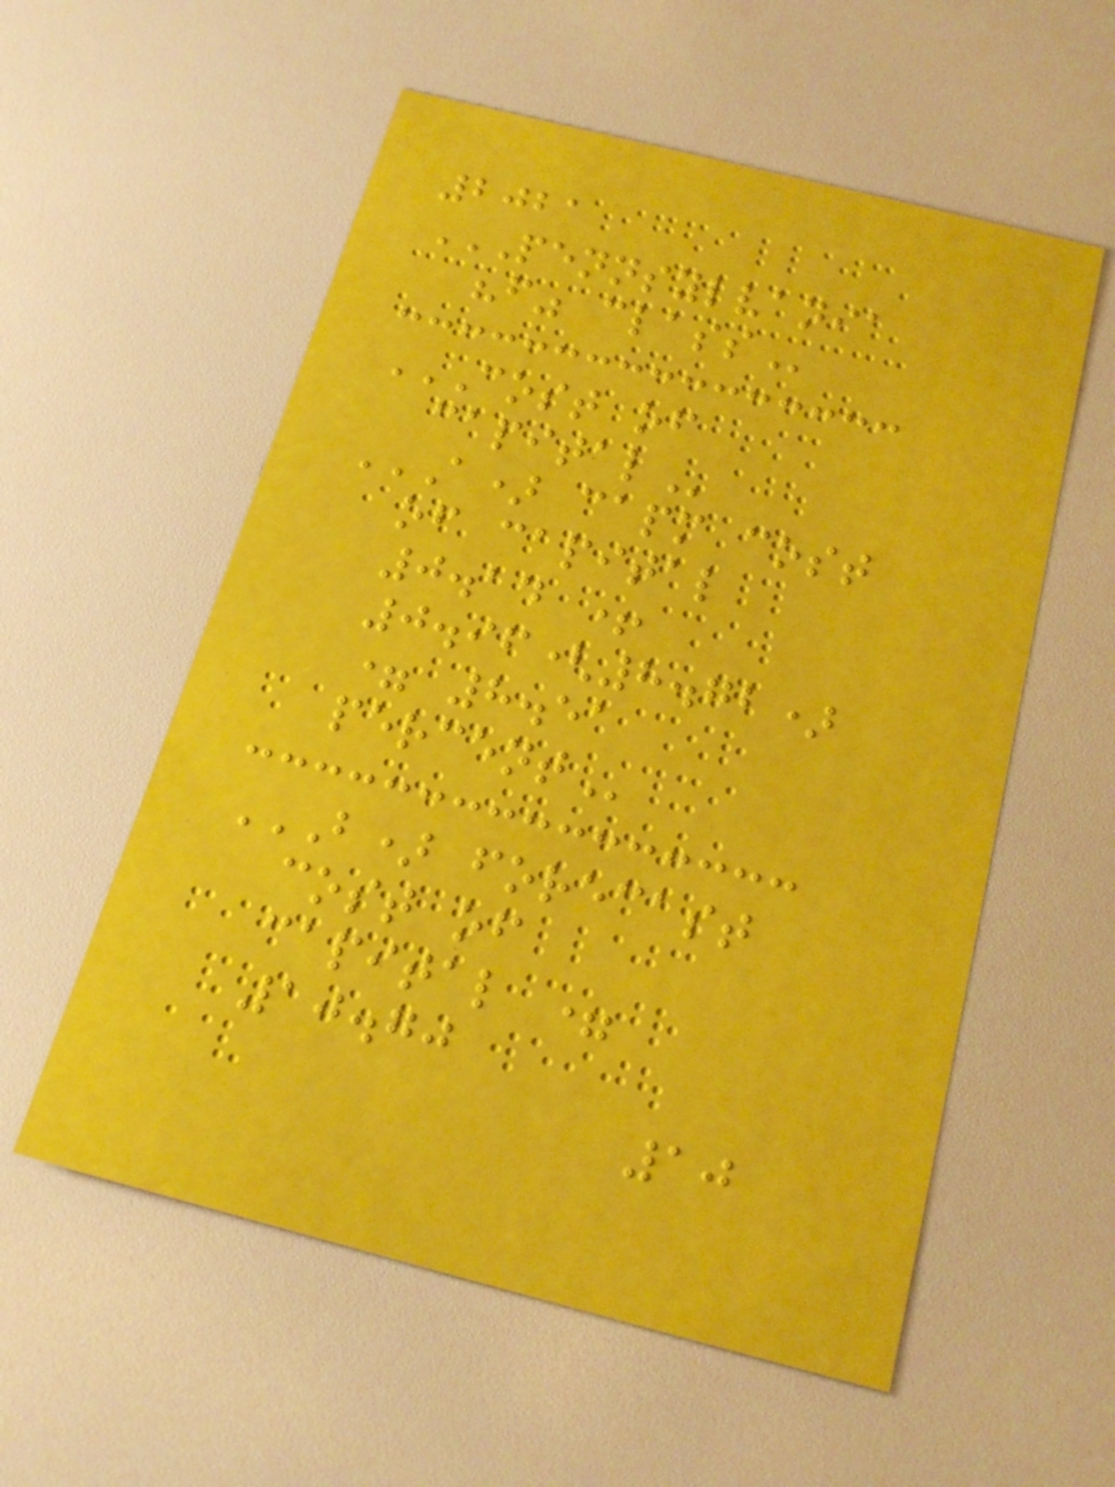2021
PENNSYLVANIA
"F" CLASS
COST OF
CAPITAL
A) CAPM COST
OF CAPITAL
0.14 +
0.96(8.72)
= 8.51
PERCENT
B) FORECAST
COST OF
CAPITAL =
10.70
10
